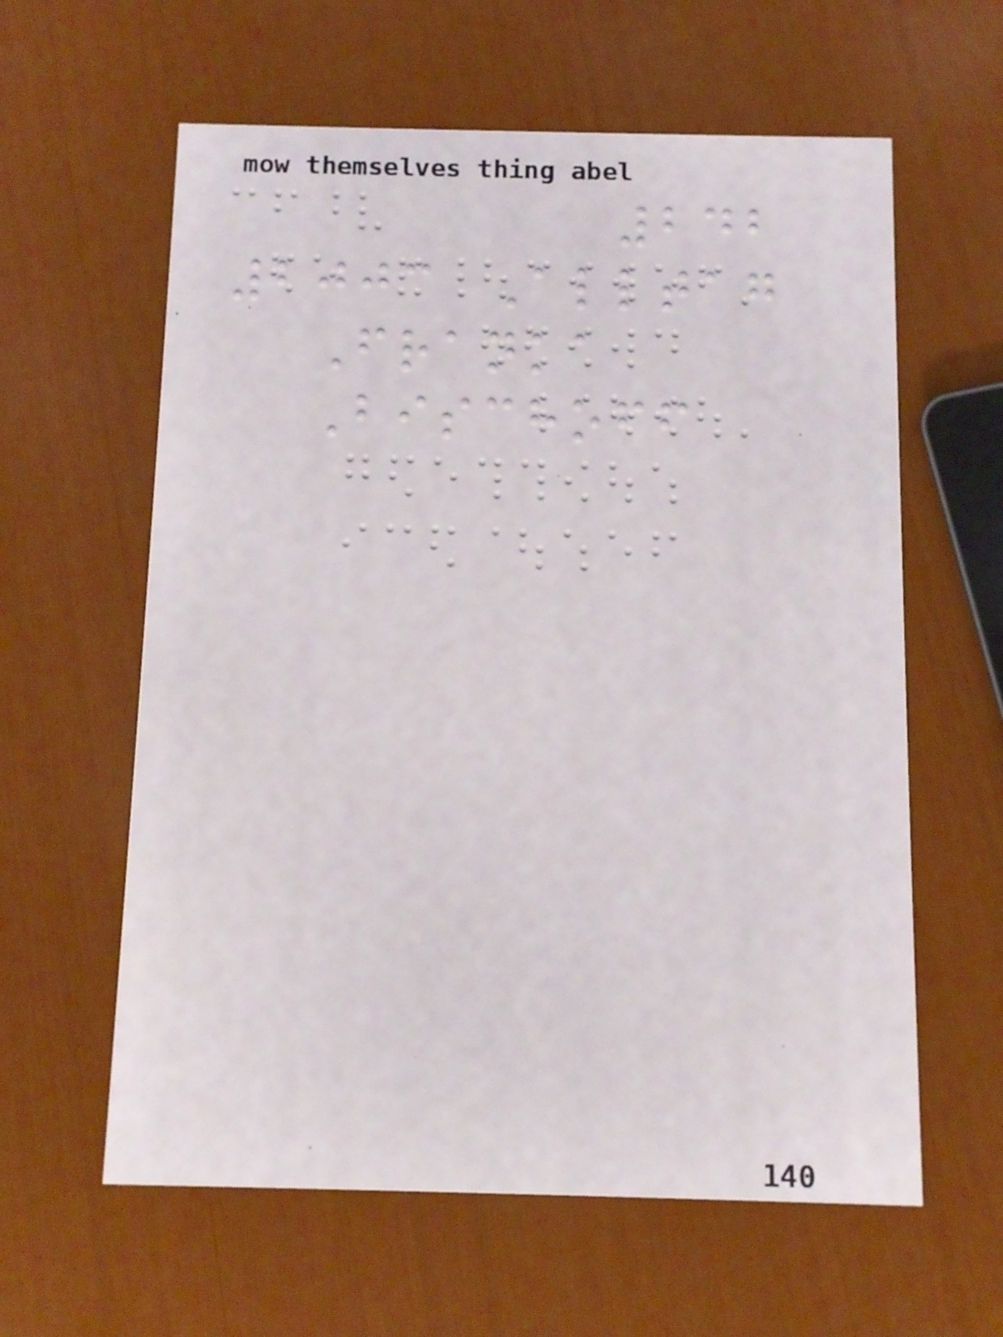242
2003 Alltag
Franka
Bischoff
